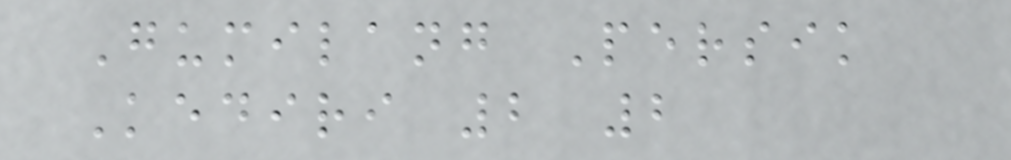Gumilang Persik
Kediri 2 2
